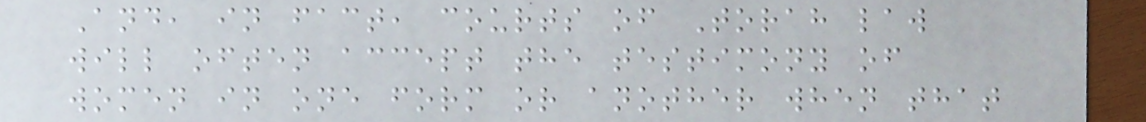And, in fact, courts of Torah law
will often accept the testimony of
women in one form or another when that
